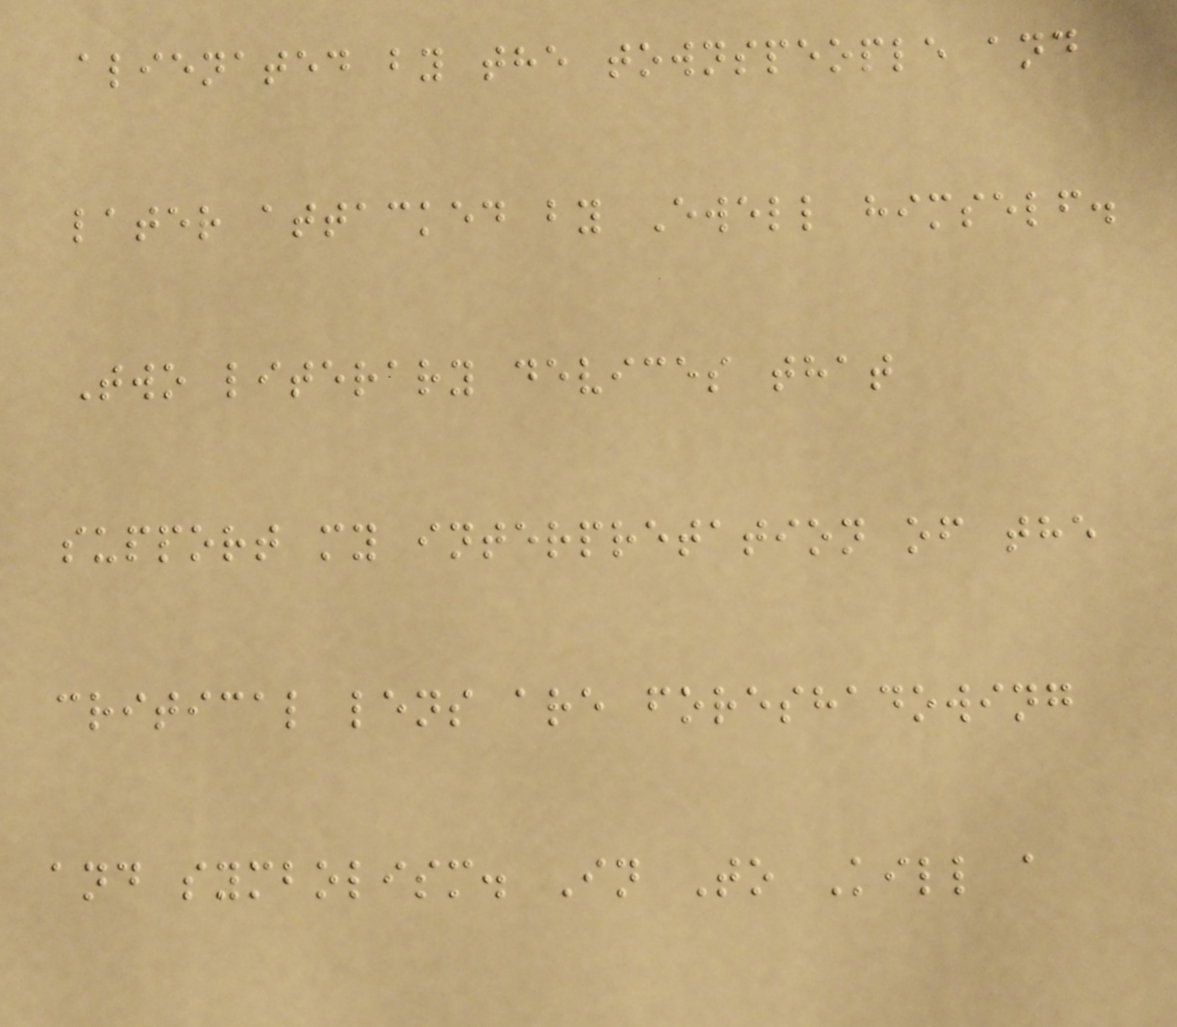alienated by the townspeople and
later attacked by Ewell himself.
Two literary devices that
support my interpretation of the
critical lens are foreshadowing
and symbolism. In To Kill a
